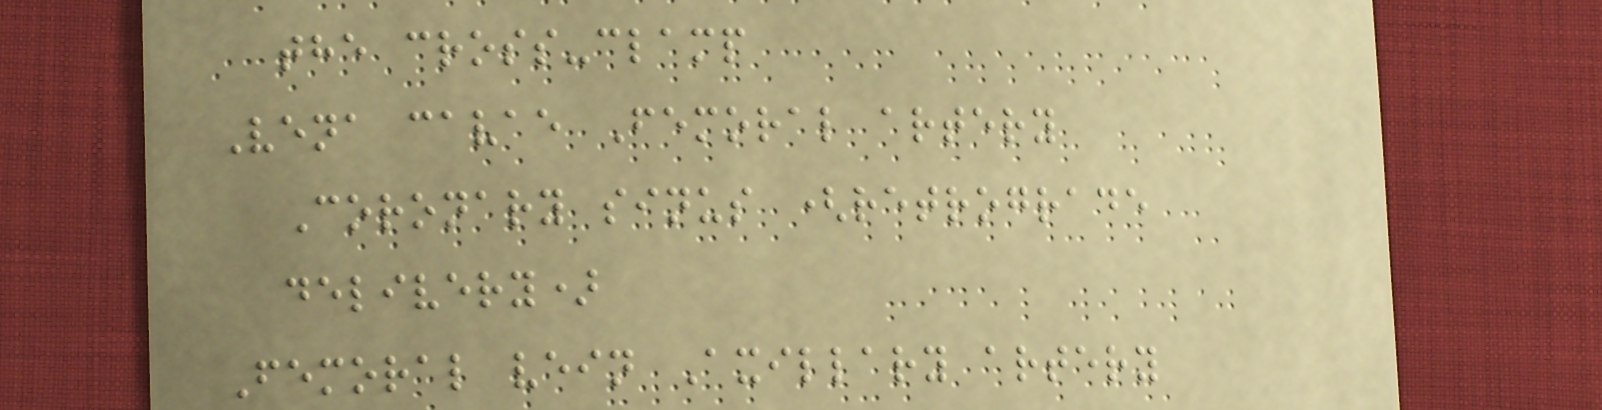the cross-clamp
Vena cavae Femoral artery
Coronary sinus (retrograde
delivery)
Femoral vein Axillary artery
